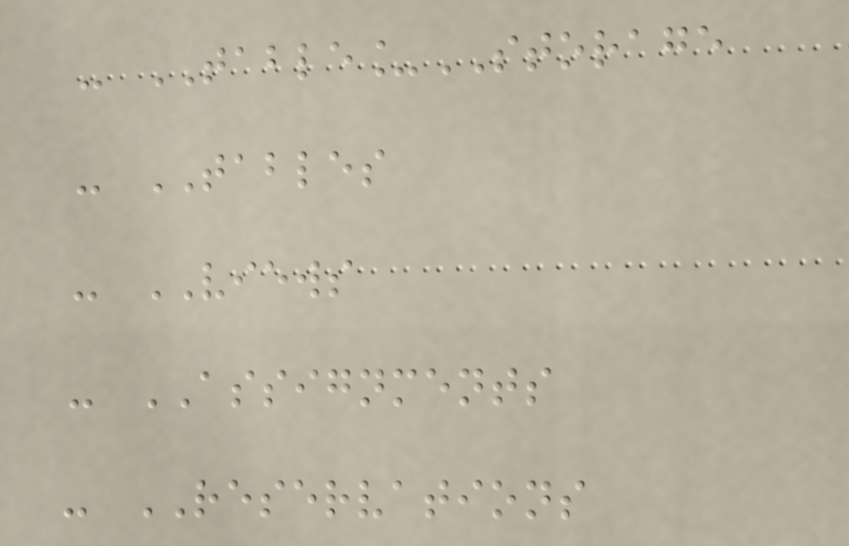- TABLE_STORAGE
- TABLES
- VIEWS
- ASSIGNMENTS
- RESERVATIONS
